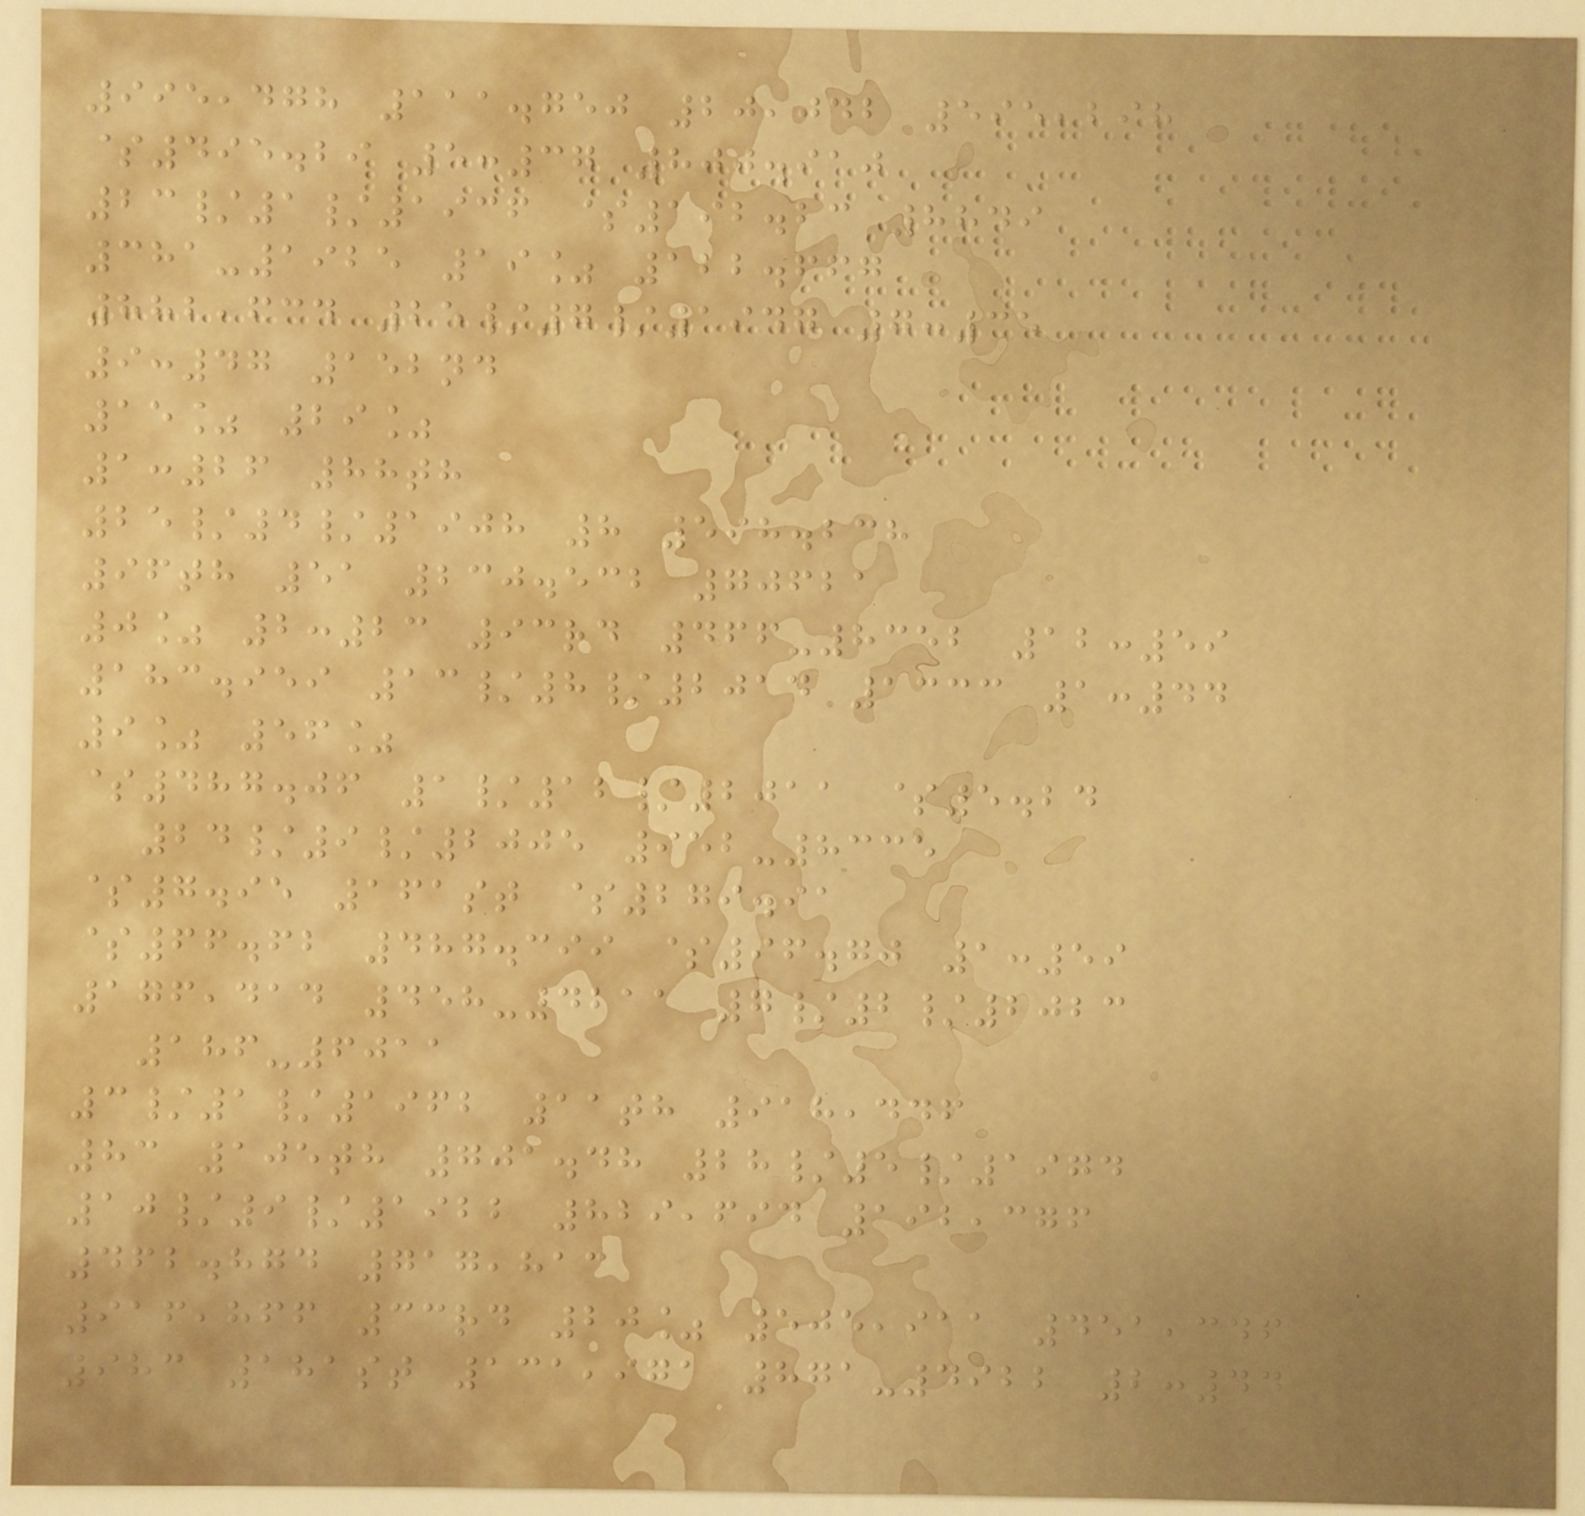995,478 111.750 20,042 595,298
$495.29 5:37 800.910
23/1/1936 $192.23 8849
381-1925 19% 122.667
882,634 25/7/1947 7:35
9:47 152nd
15% 29%
1:26 88th
25/4/1908 8 598.238
96th 51 230.532 70621
0% 2:23 93rd 466-8352 12:59
183.959 13/8/2014 1333 1:44
9% 56%
$487.06 1/12/2011 $5.24
24/9/2005 952-8335
$7.95 161st $279.91
$66.62 487.399 $96.70 1:59
176,414 458-4211 7/2/2023
186-6011
3/1/1962 11th 918,446
83 105th 701.48 28/5/1974
10/9/1922 829,694 192,376
462.874 717,813
916,866 33rd 20% 505,911 451,346
983 181st 131,971 871-4922 2:44
